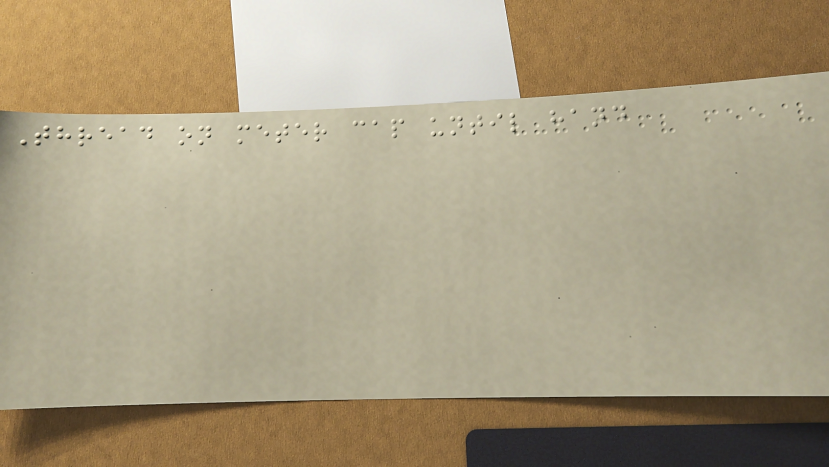Thread on meter cap until hand
